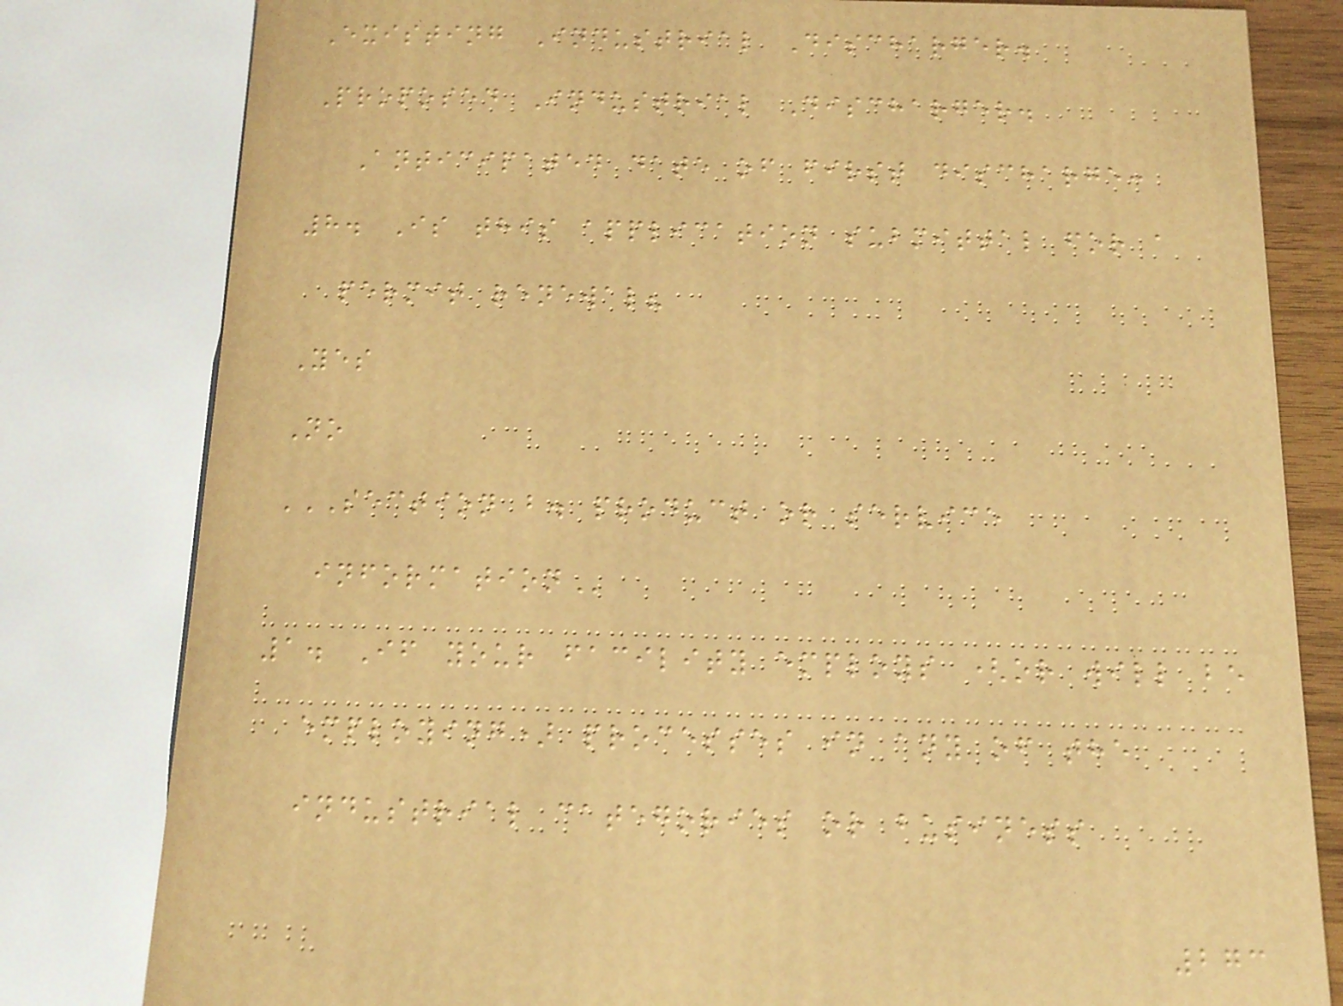Existing Industrial Discharger.
Proposed Industrial Discharger.
Anticipated date of first discharge:
8. Is this application submittal for a
permit renewal?
Yes
No
SECTION B. PRODUCT OR SERVICE
INFORMATION
1. If your facility employs (or will be
employing) processes in any of the
industrial categories or business
273
